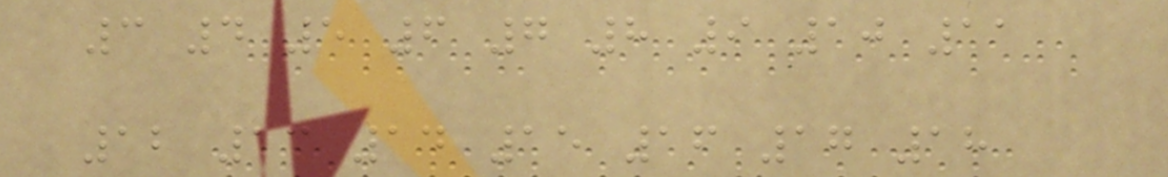3 4 5 6 7 8 9 10 11
12 13 14 15 16 17 18
